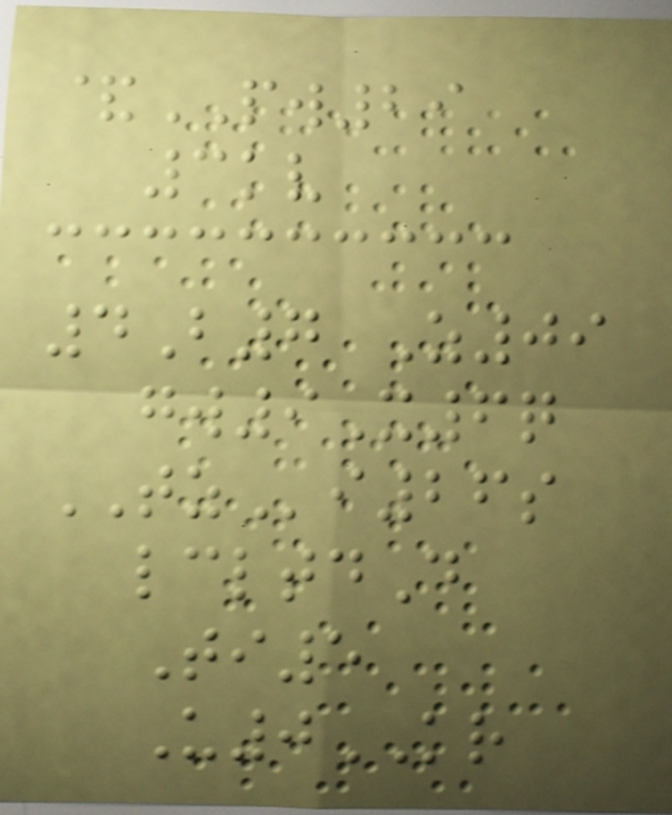&PW29
3kv
4B7 Z09
gw9X6q
TZi26s
lcltdD
Ti5
U0KR
